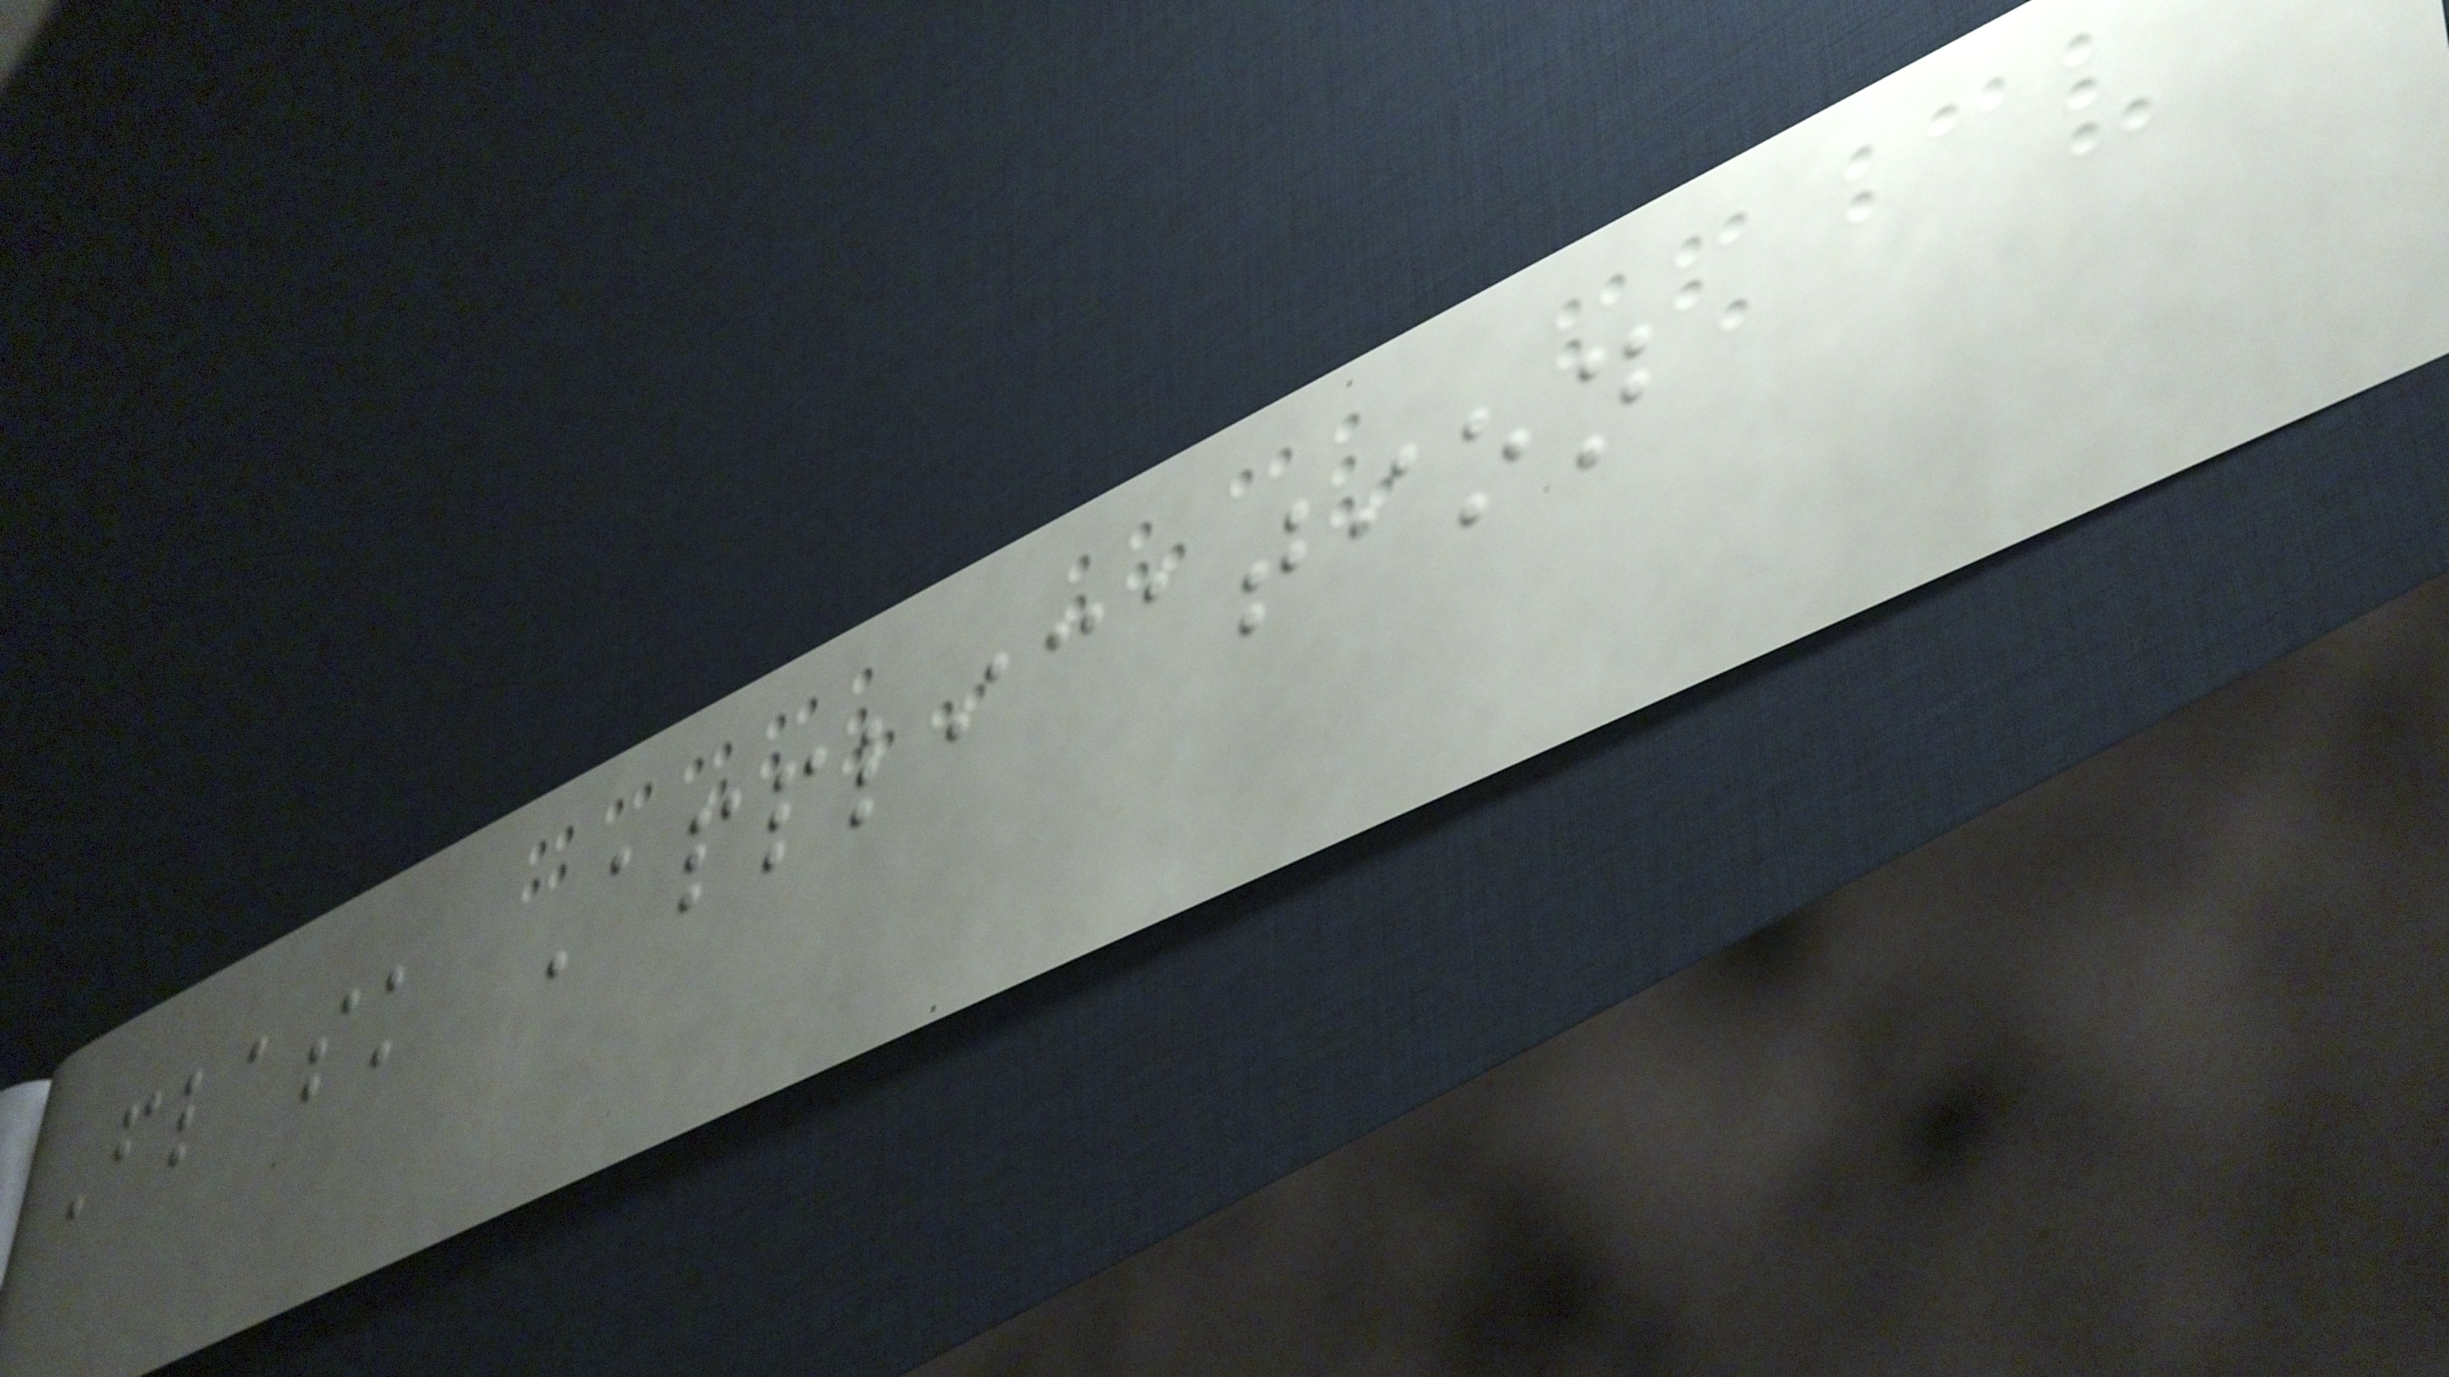Flask Application
